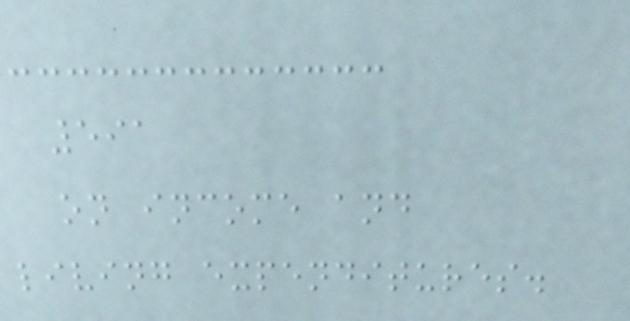591
on income and
living expenditures.
